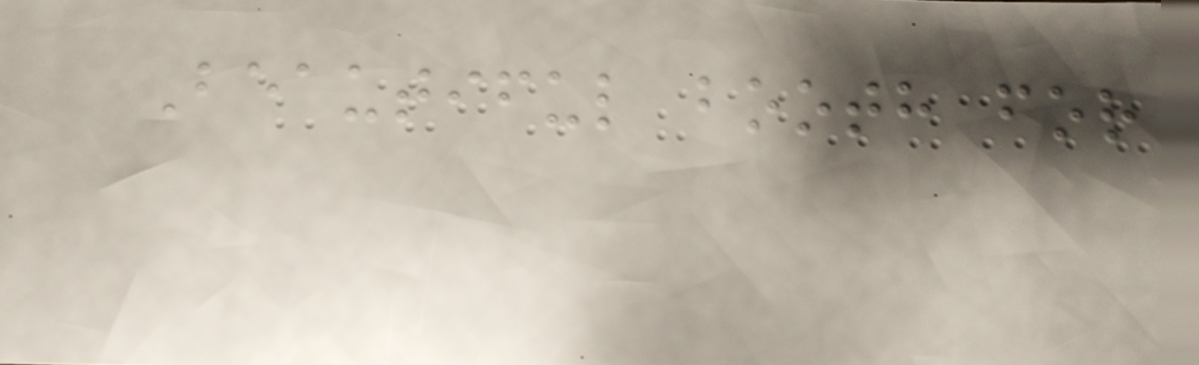Beautiful booth for
